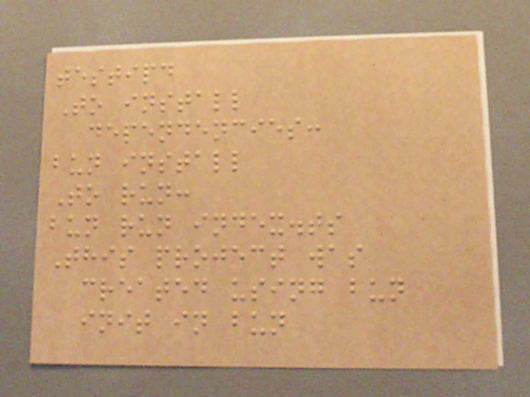testipd
To install
dependencies:
bun install
To run:
bun run index.ts
This project was
created using bun
init in bun
